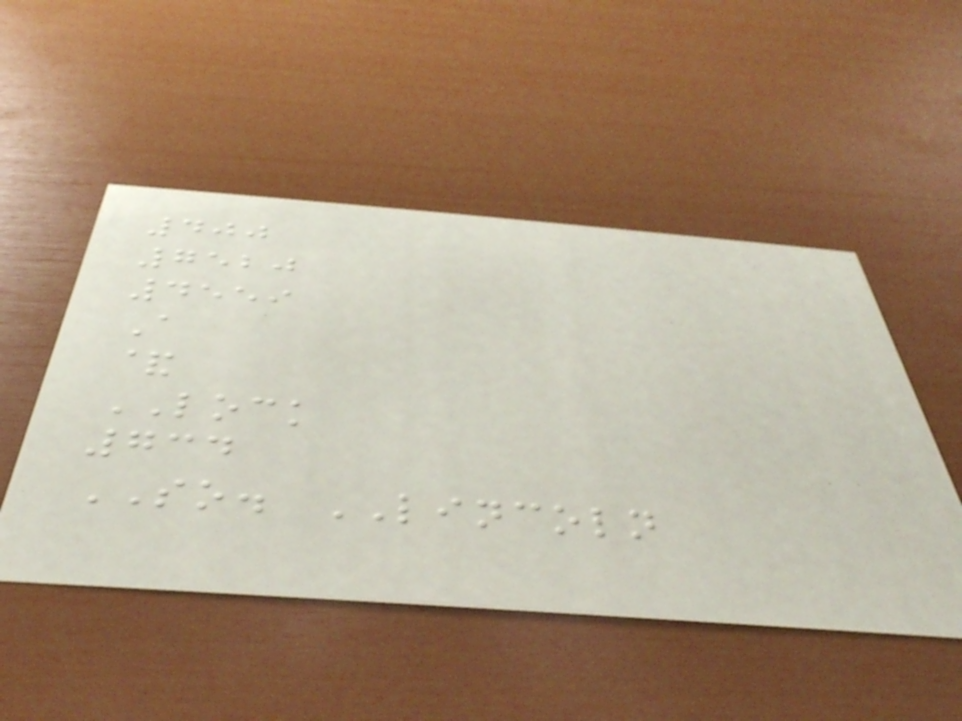400
7520
4559
A
&
LOCK
734
SO. LINCOLN
